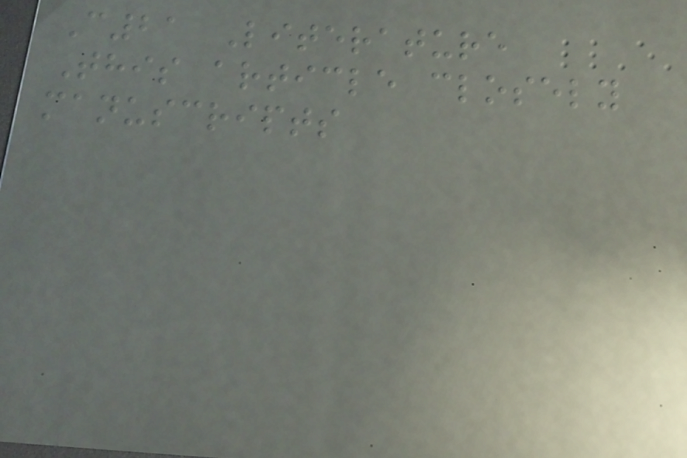C21 Literature
This article closely
manuscripts
